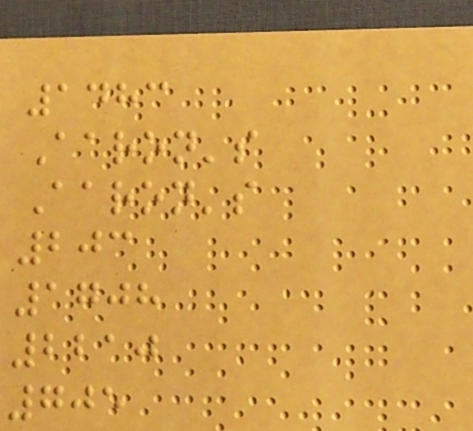1483
Aaron's
Aaron's
203
1708
2210
705
